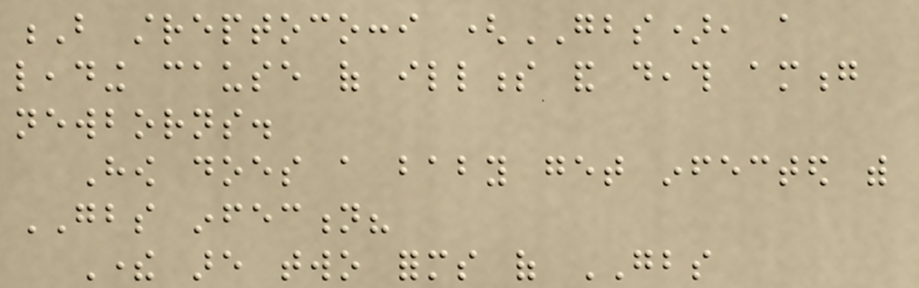B streptococci (GBS), a
leading cause of illness and death among
newborns.
How does a baby get infected with
GBS infection?
There are two forms of GBS
